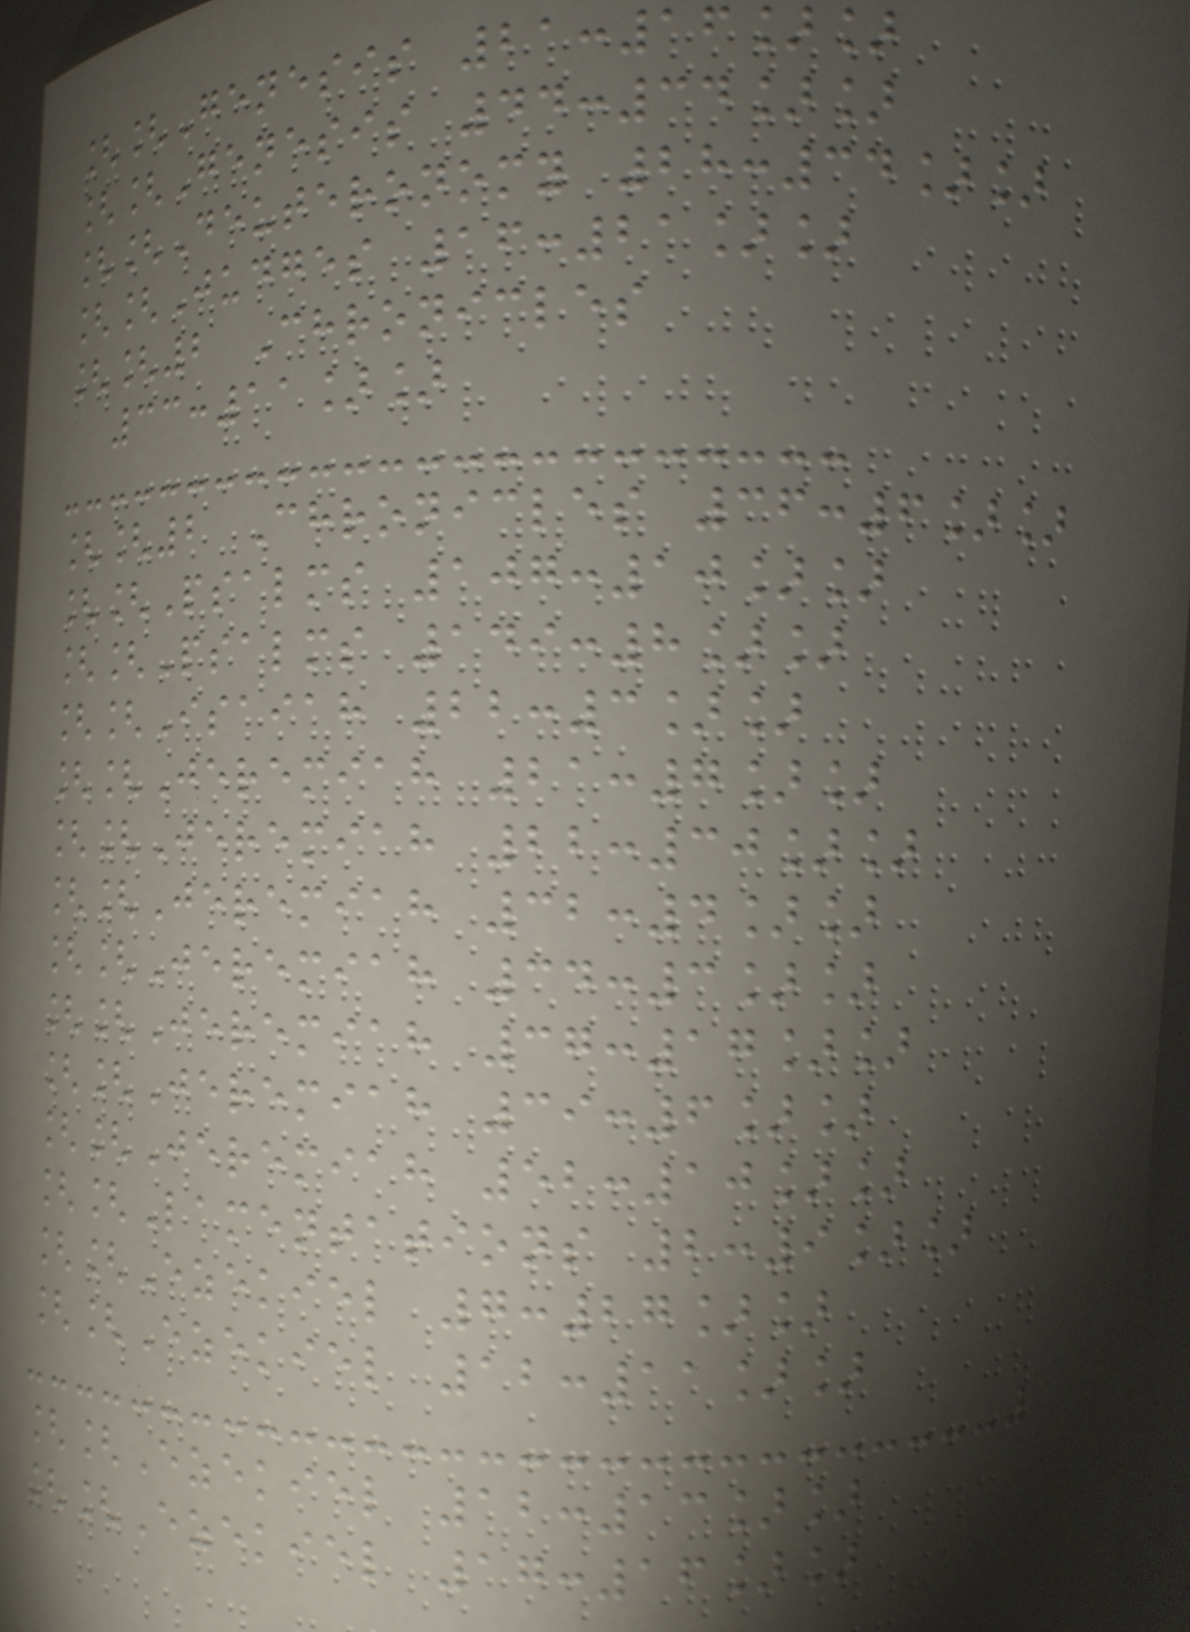[[Genesis 21:16]]
[[Genesis 44:34]]
[[Deuteronomy 28:34]]
[[Judges 16:21]]
[[2 Chronicles
33:11]]
[[2 Chronicles 36:6]]
[[Psalms 107:10]]
[[Psalms 149:8]]
[[Isaiah 22:3]]
[[Jeremiah 21:7]]
[[Jeremiah 22:30]]
[[Jeremiah 32:4]]
[[Jeremiah 34:3]]
[[Jeremiah 37:17]]
[[Jeremiah 39:6]]
[[Jeremiah 52:10]]
[[Lamentations 2:9]]
[[Ezekiel 7:27]]
[[Ezekiel 12:11]]
[[Ezekiel 12:13]]
[[Ezekiel 17:16]]
